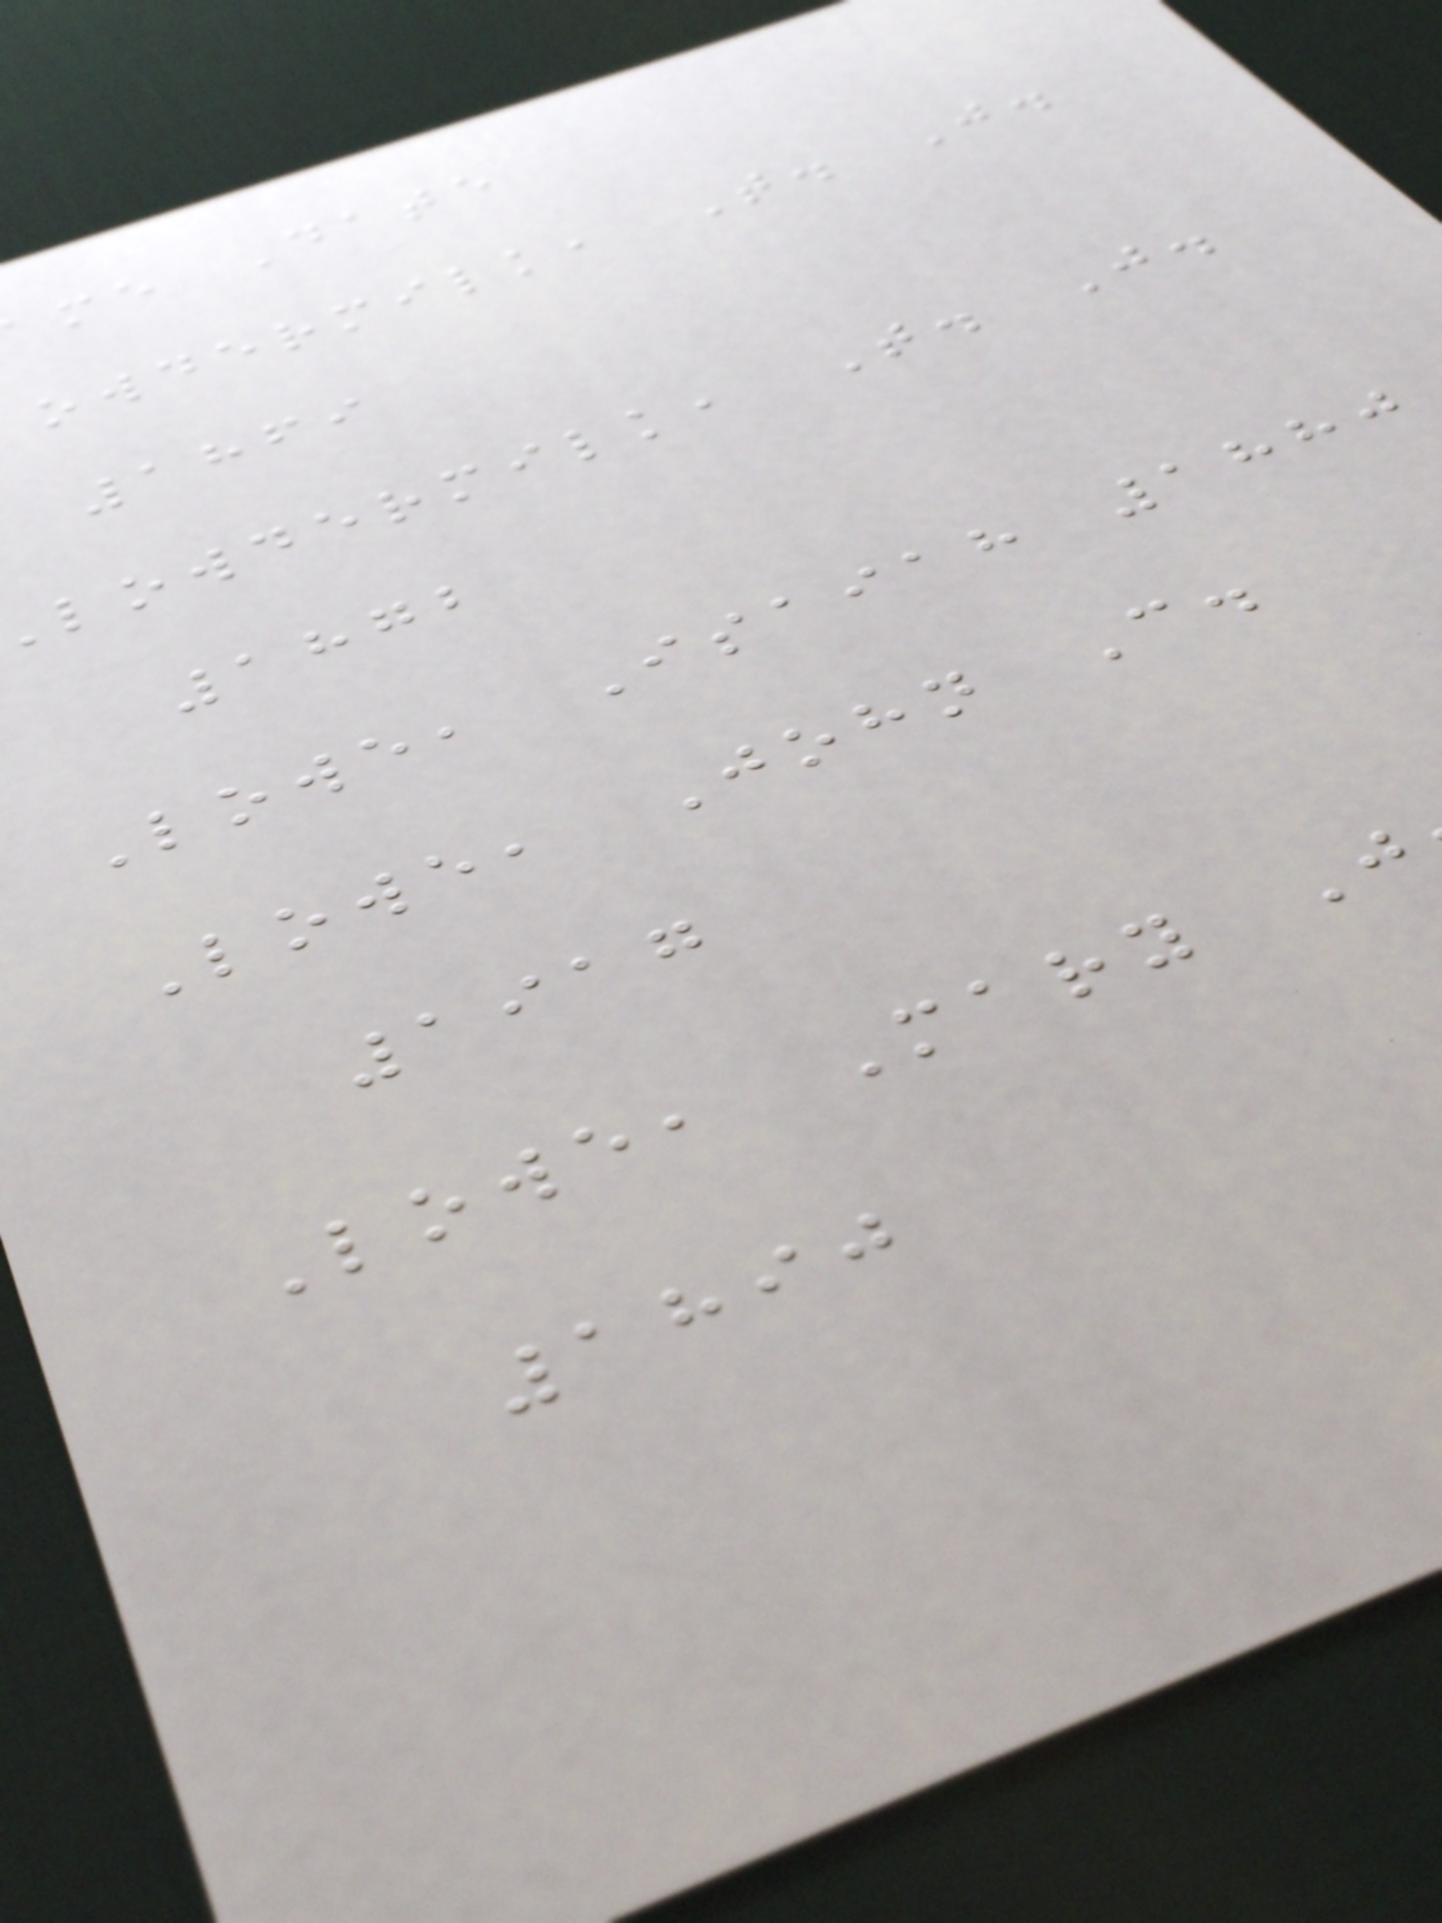me Date
owdermilk, T. J.
1869
lowdermilk, T. J.
1872
Lowe, Isaiah 1880
Lowe, John C.
1917
Lowe, Mary J
1890
